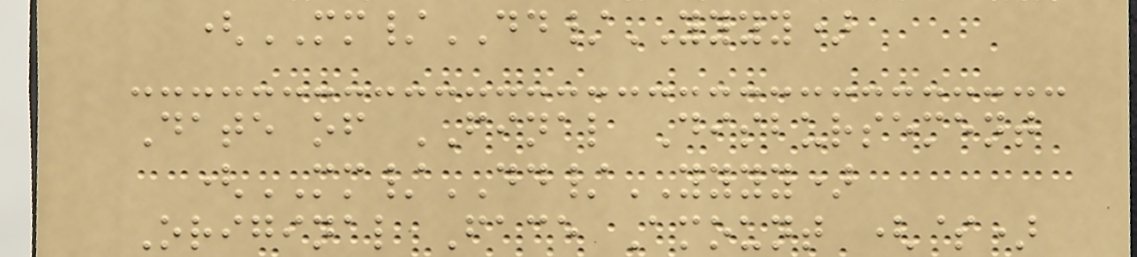(MM/DD/YYYY)
Date of FINAL Disbursement
(MM/DD/YYYY)
Original Face Amount ($)
